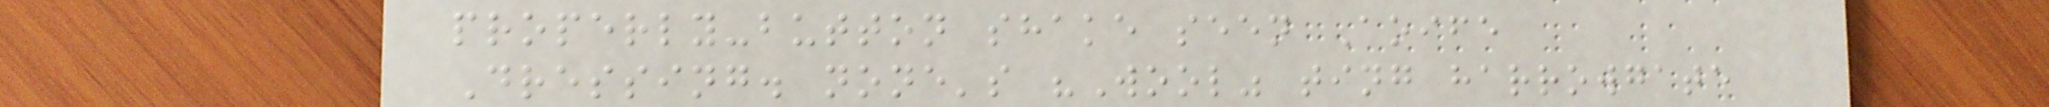properly-button shake seen Aoife
Dressing. none's "Wool" ting harrowgate
